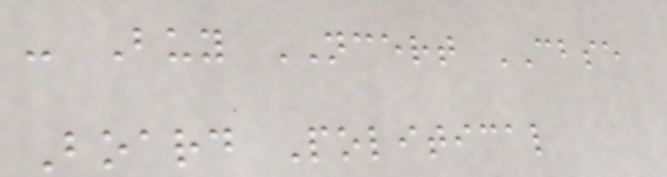- Buy NCERT CBSE
Board Political
